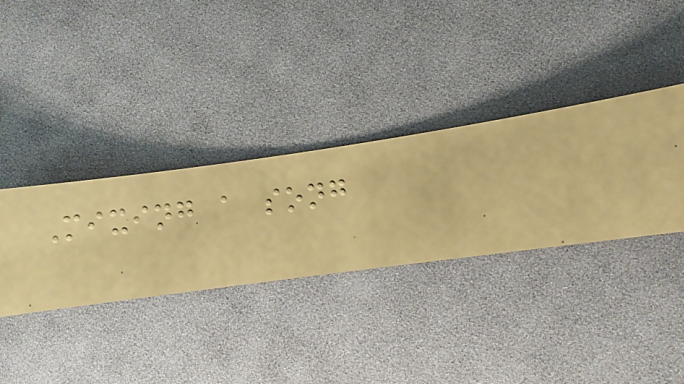Mixing a song
